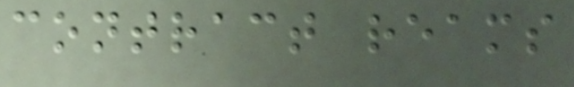contract reams
